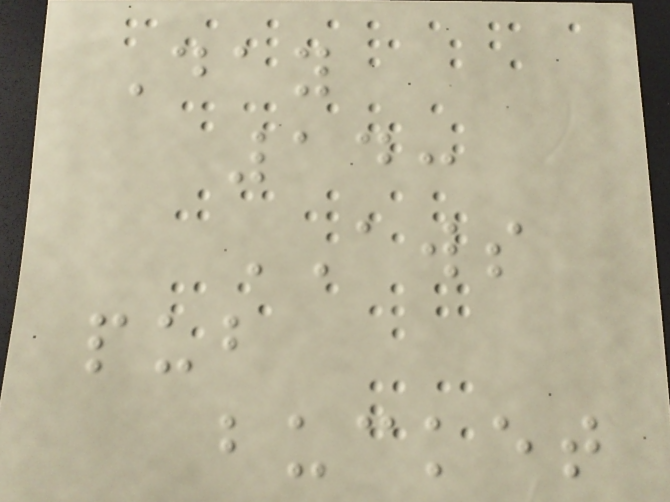Day
14:
AWS
pub
bucket
